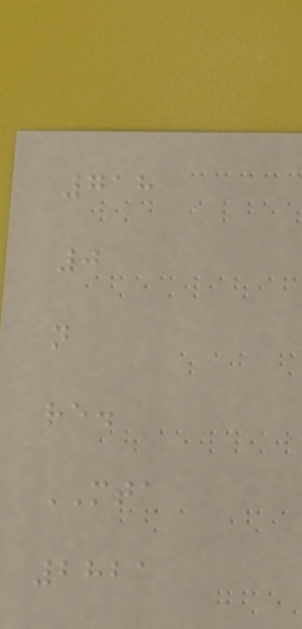718
0
n
re.
MTA
2821
